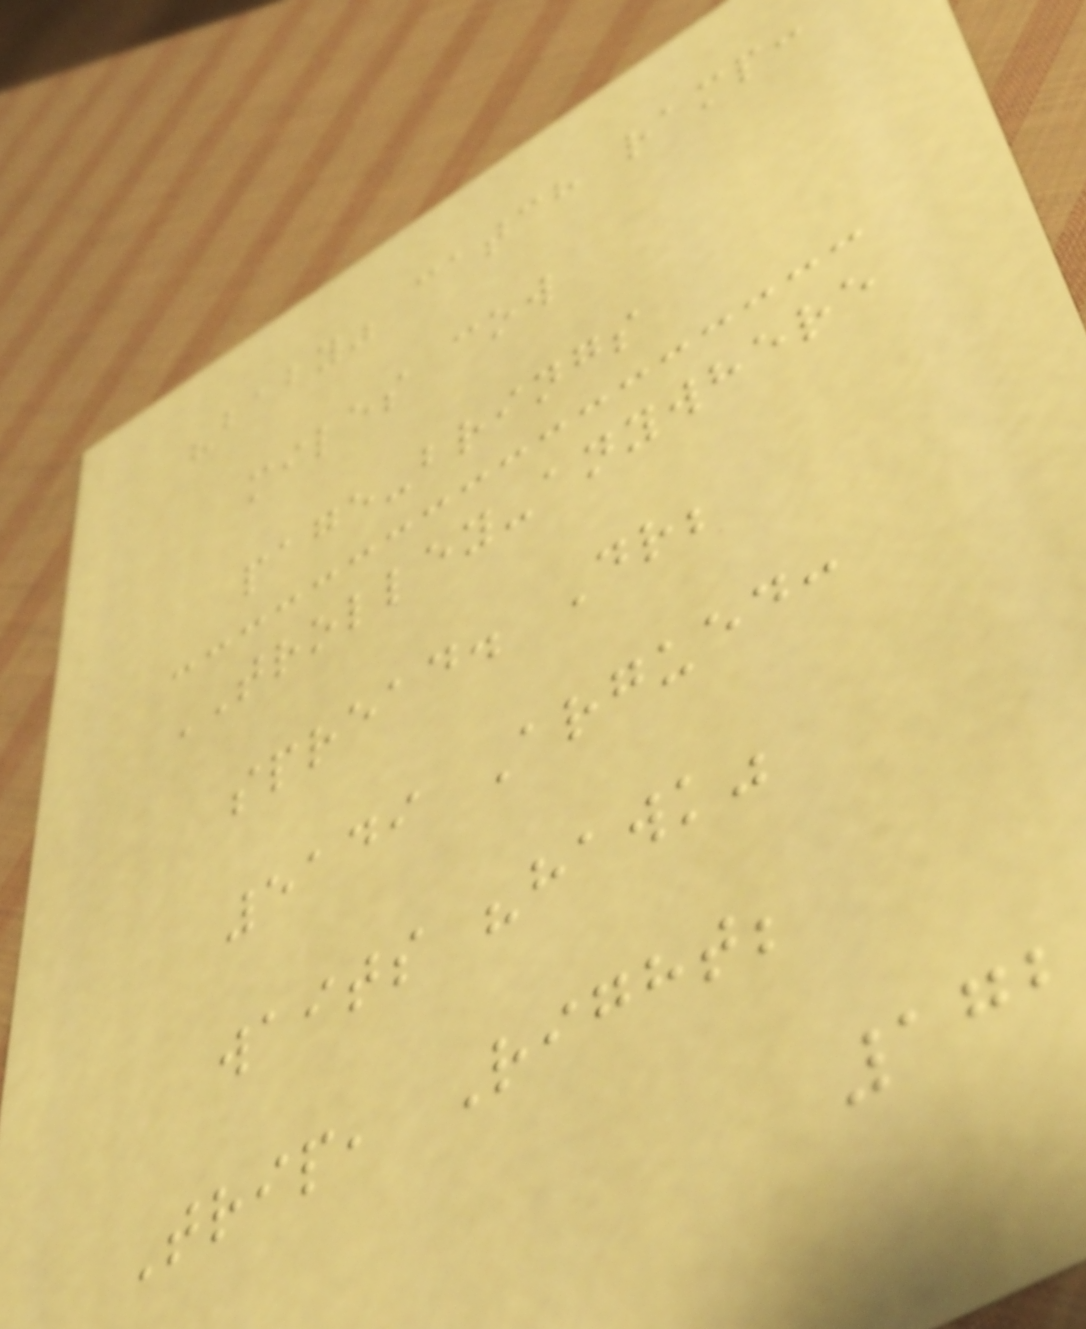"baby" catch ramp:
miles cow
page-brings
TROLLEY-anywhere
spread. Dr;
5149 Argued:
waits "hawk"
Trip, Right;
172
